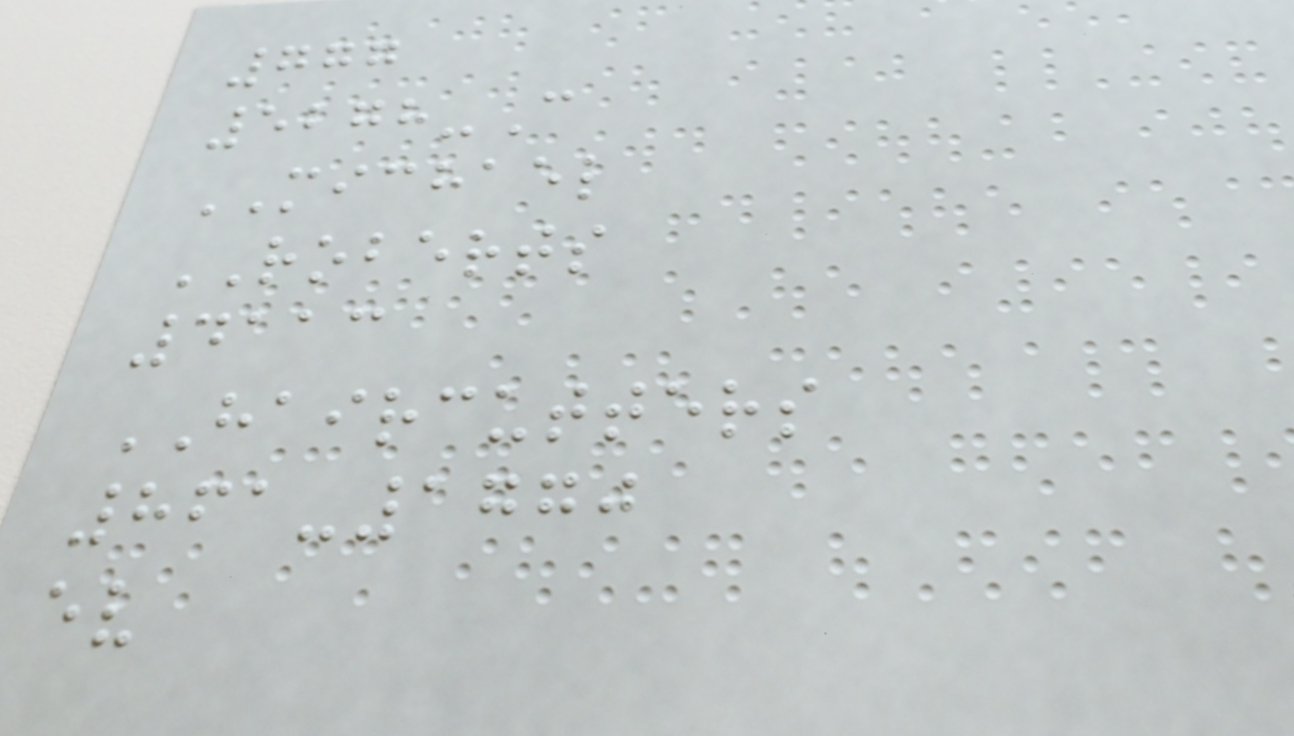777
5278-C
MICHAEL
ROBERTS
4113
HAIRCUTTERS
861-1770
ev
